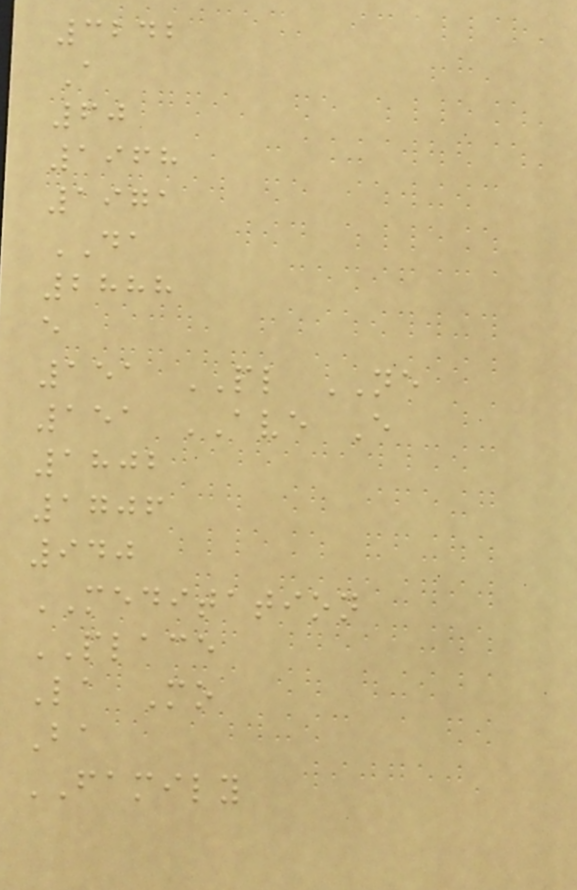3242
A
60
1968
1971
DA
2888
e
151 PL NE
151 AVE E
1802
1706
940
MEDITATION
PLACE
La Mo
Ba
FAMILY
